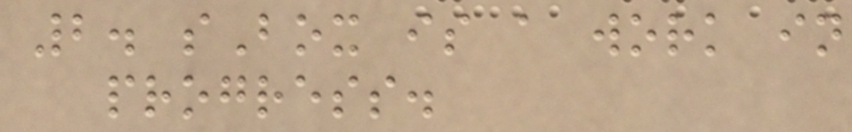2. sBox is a work in
progress.
